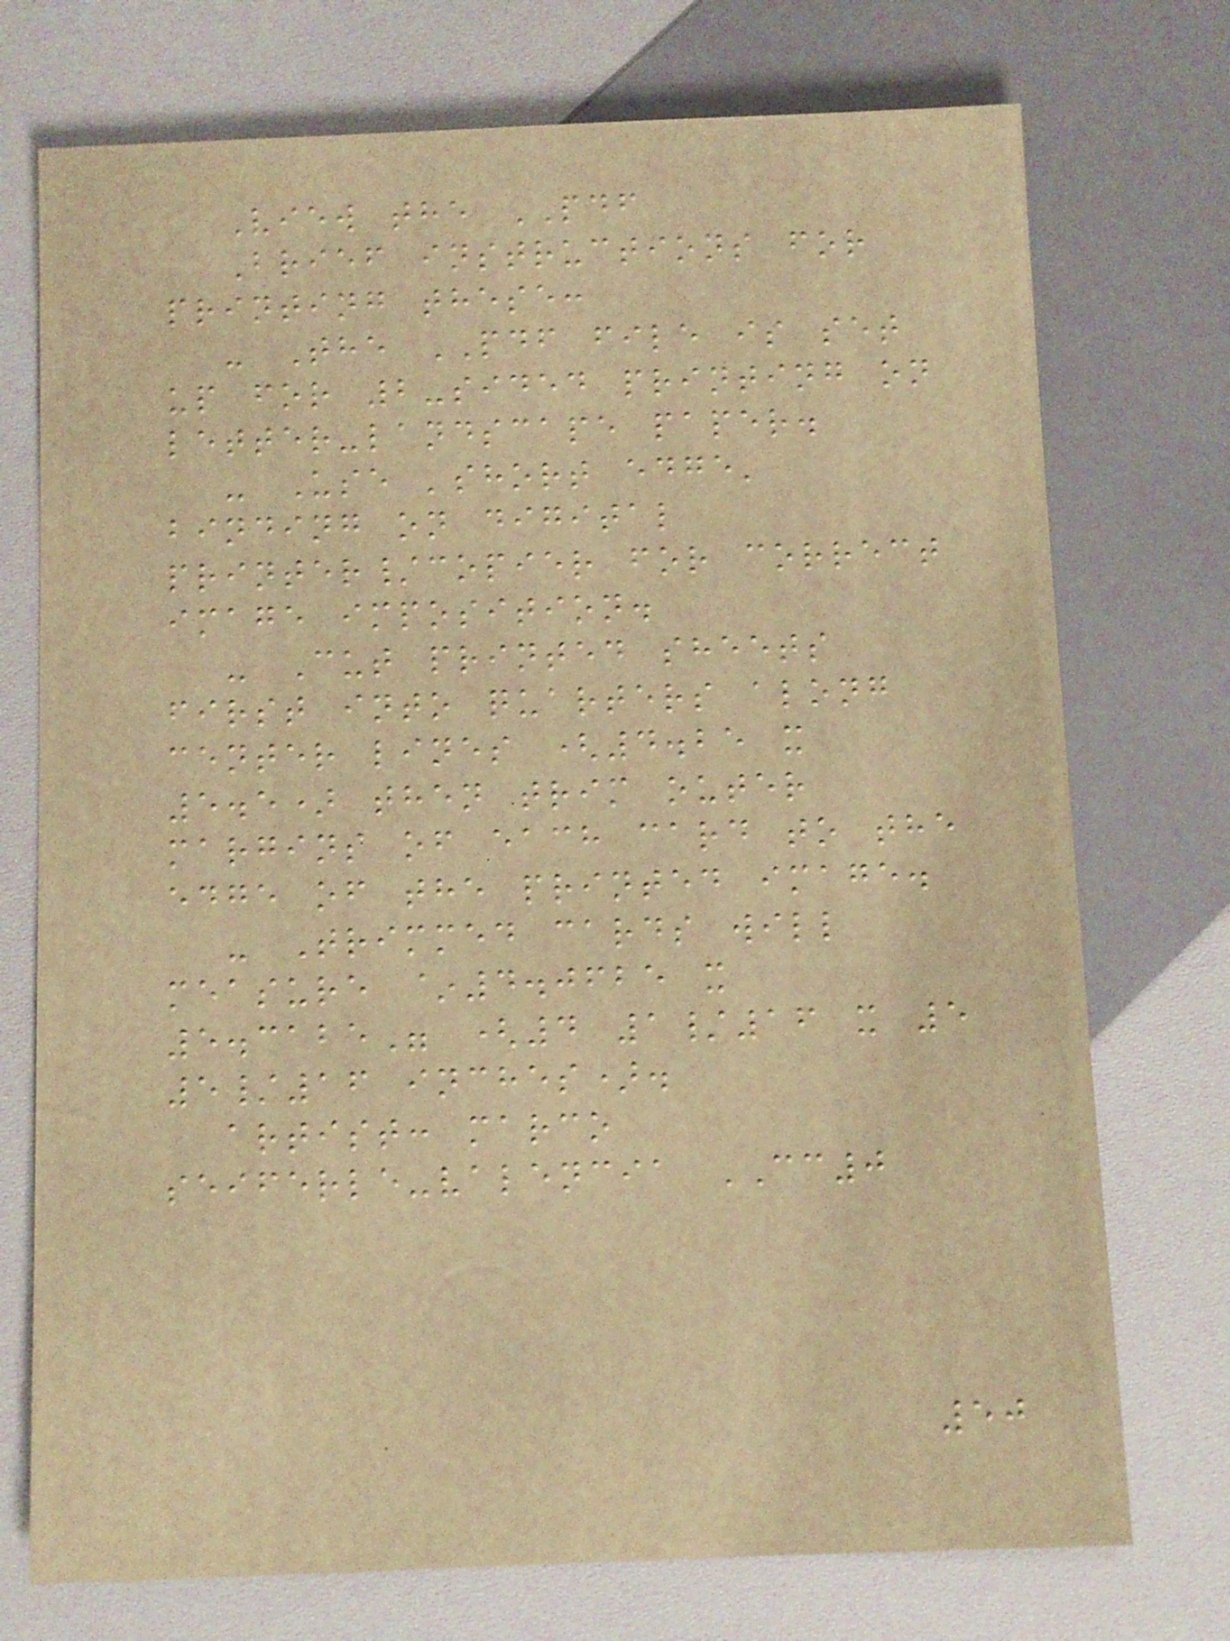View the PDF
Brief instructions for
printing these:
- The PDF file is set
up for 2-sided printing on
letter-landscape paper.
- Use 'short edge'
binding on digital
printer/copier for correct
image imposition.
- Cut printed sheets
first into quarters along
center lines (4.25 x
5.5) then trim outer
margins of each card to the
edge of the printed image.
- Trimmed cards will
measure ~4.0625 x
5.3125" (4 1/16 x 5
5/16 inches).
artist: marco
seiferle-valencia CC0
50
